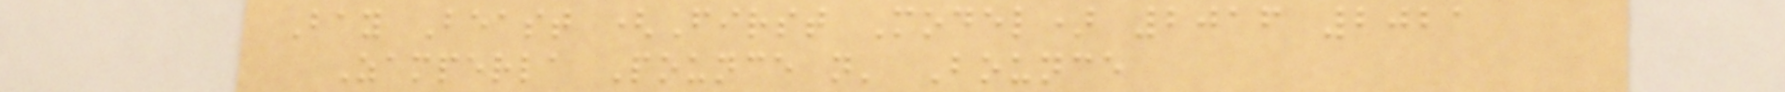Bay Beast (First Model) 2016 2021
Zamperla Pounce n' Bounce
